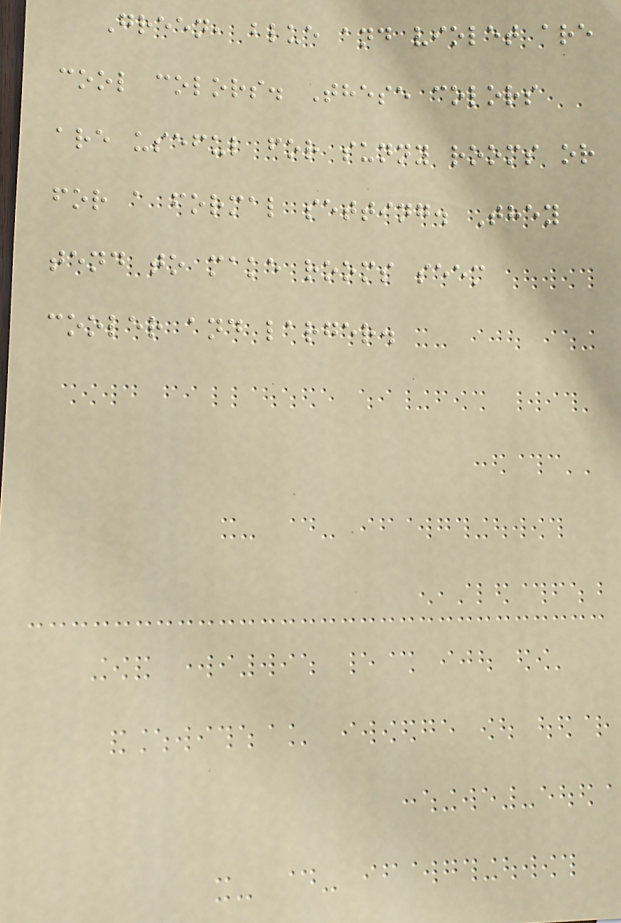Green, blue and violet are
cool colors. These colors
are useful for sunny rooms or
for a formal setting. They
tend to make rooms seem
cooler and larger.
